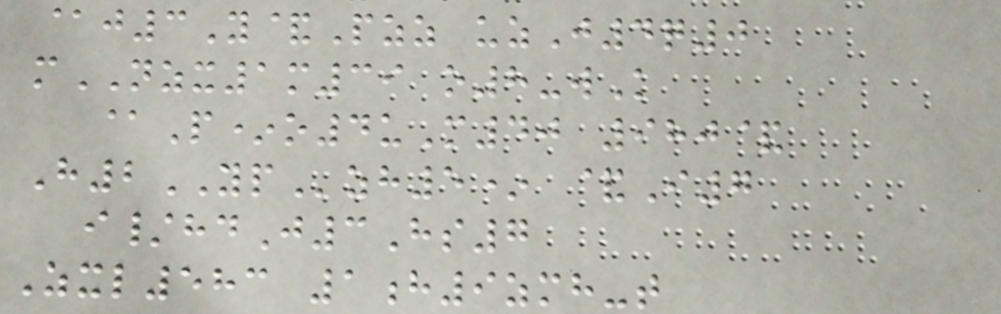@j3Y&Pzz uzJ4q0
mNZX1m39 o8-wK
@P*o4uM40 980&
H2YPzh5* &I7
i/hdJ3Hs7
Zxl583 1h9zmh-t
